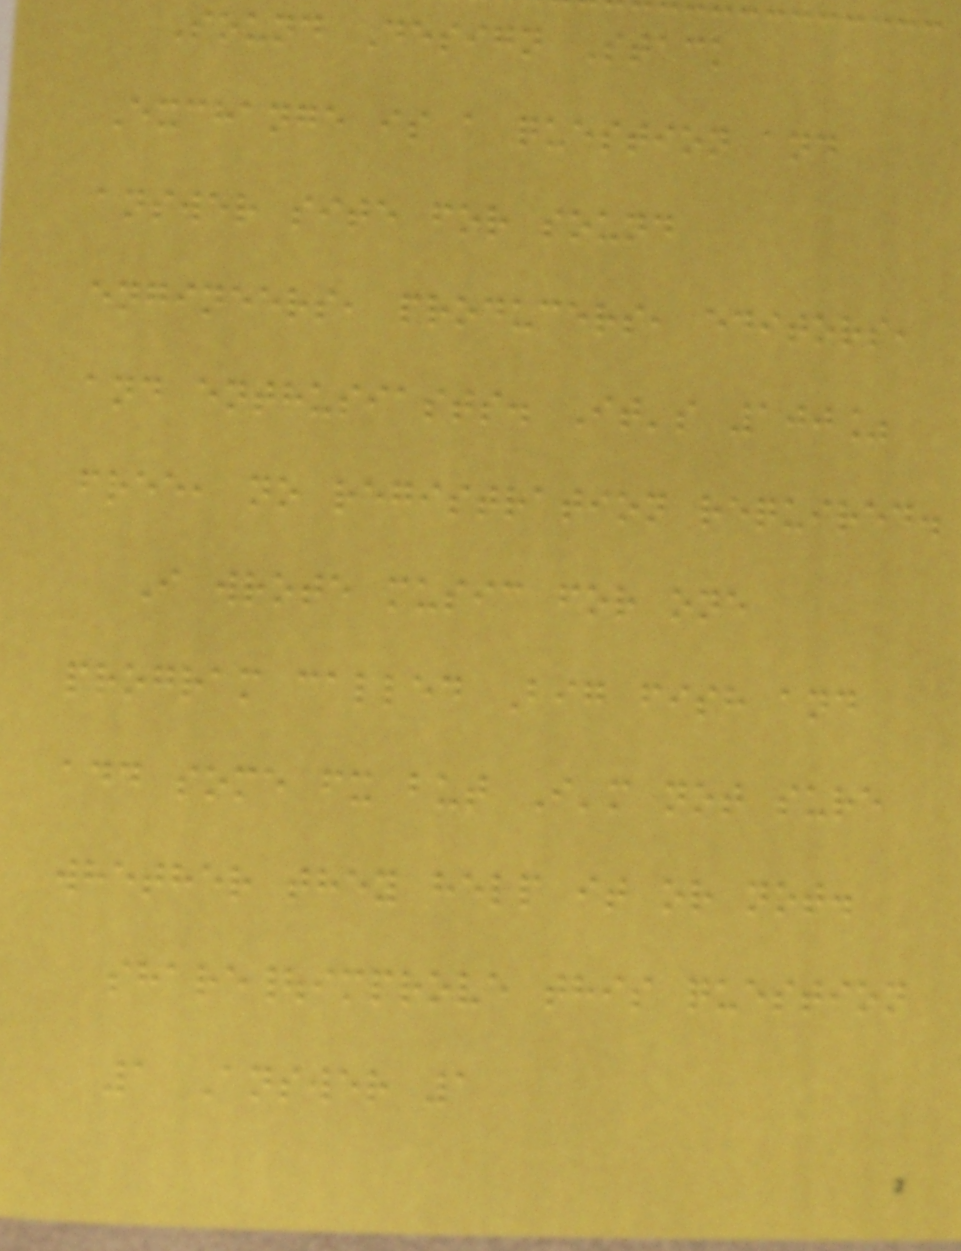Sound Design Stack
Exchange is a question and
answer site for sound
engineers, producers, editors,
and enthusiasts. It's 100%
free, no registration required.
I wrote music for one
program called Big fish and
add some fx but I'm not sure
whether they help it or not.
share|improve this question
1 Answer 1
